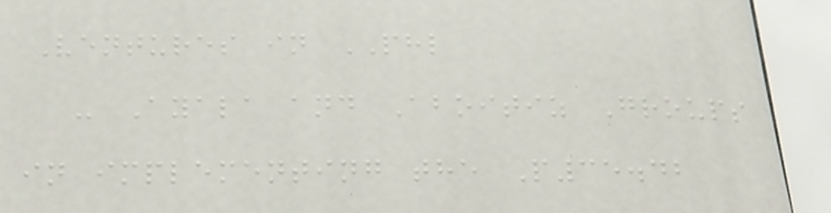Ventures in PHL
- Ayala and Aboitiz Groups
in implementing the P35.42
